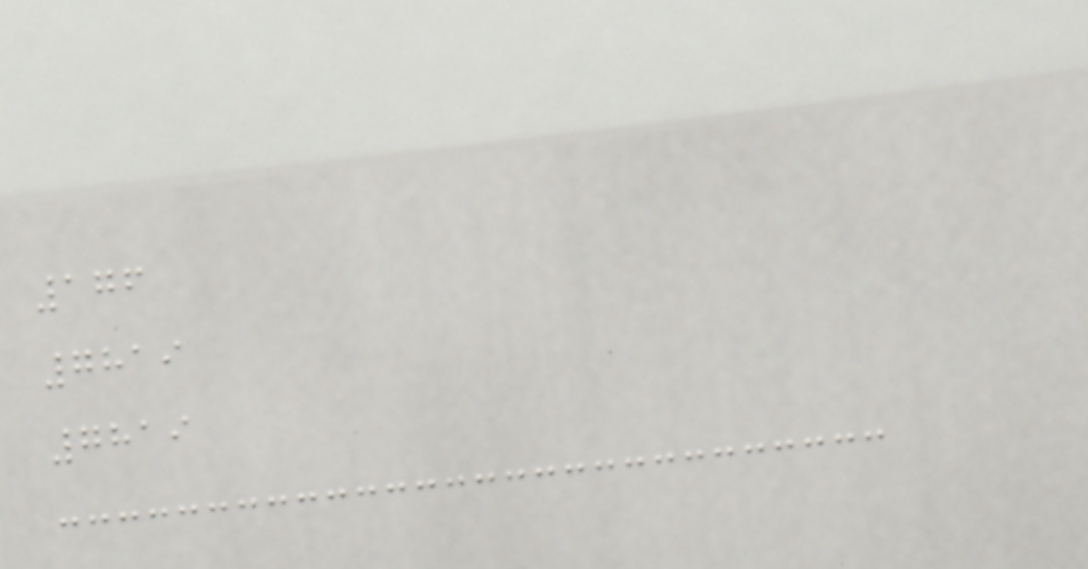176
7819
7819
